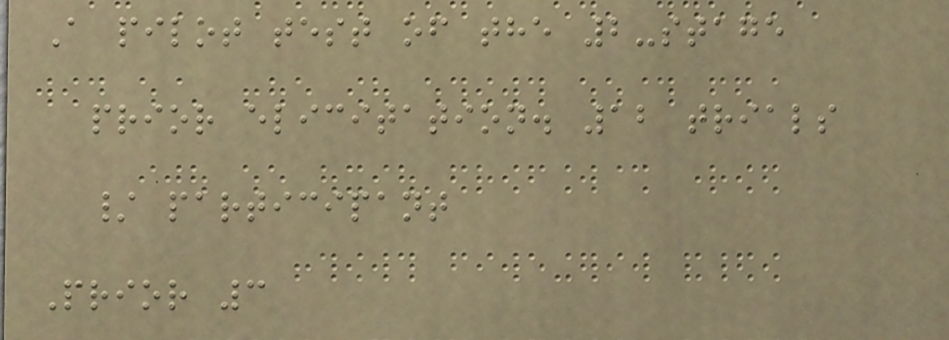A pilot test of the 2-stage
prior elicitation. 12 trials
/ participant
Prior 3
